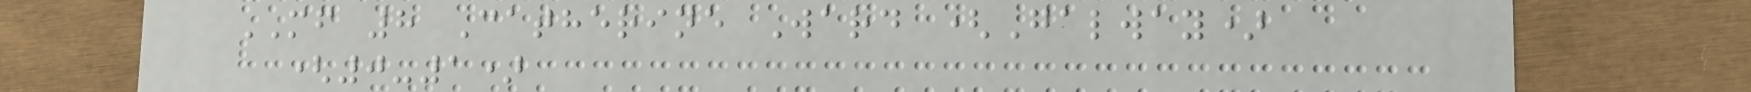MF 8 Catherine Ward (Galway)
(0-1)
